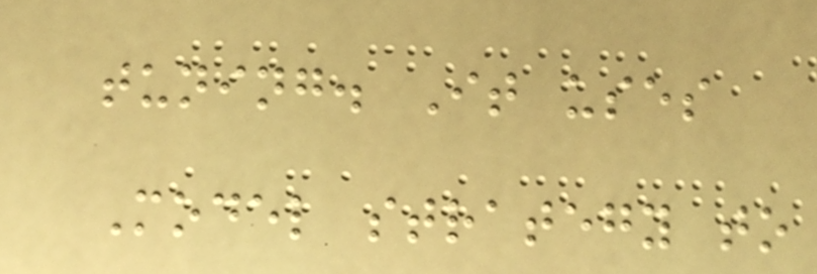tuning. It uses
Model strategy to
